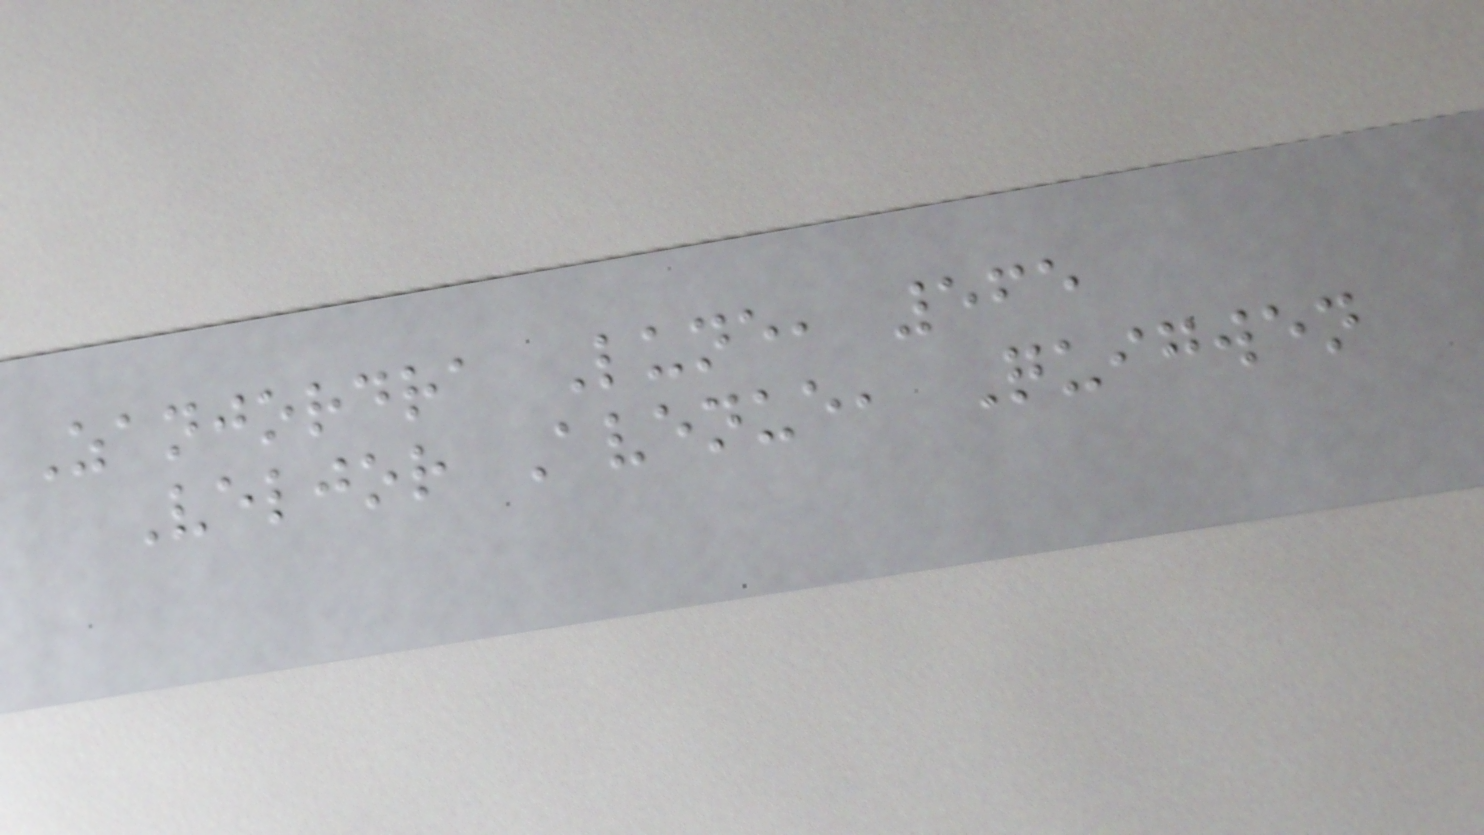Zanjordra Lune, 565
Veljor Avenue, Quigwen
